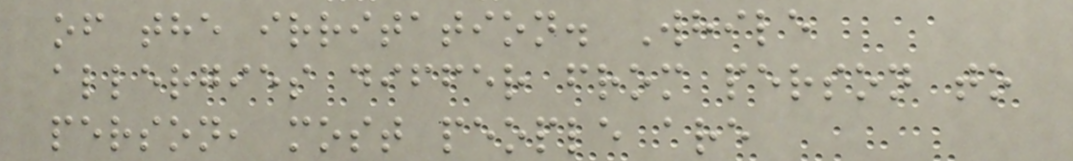of the irritation. While
allergies differ from person to
person, most people are
